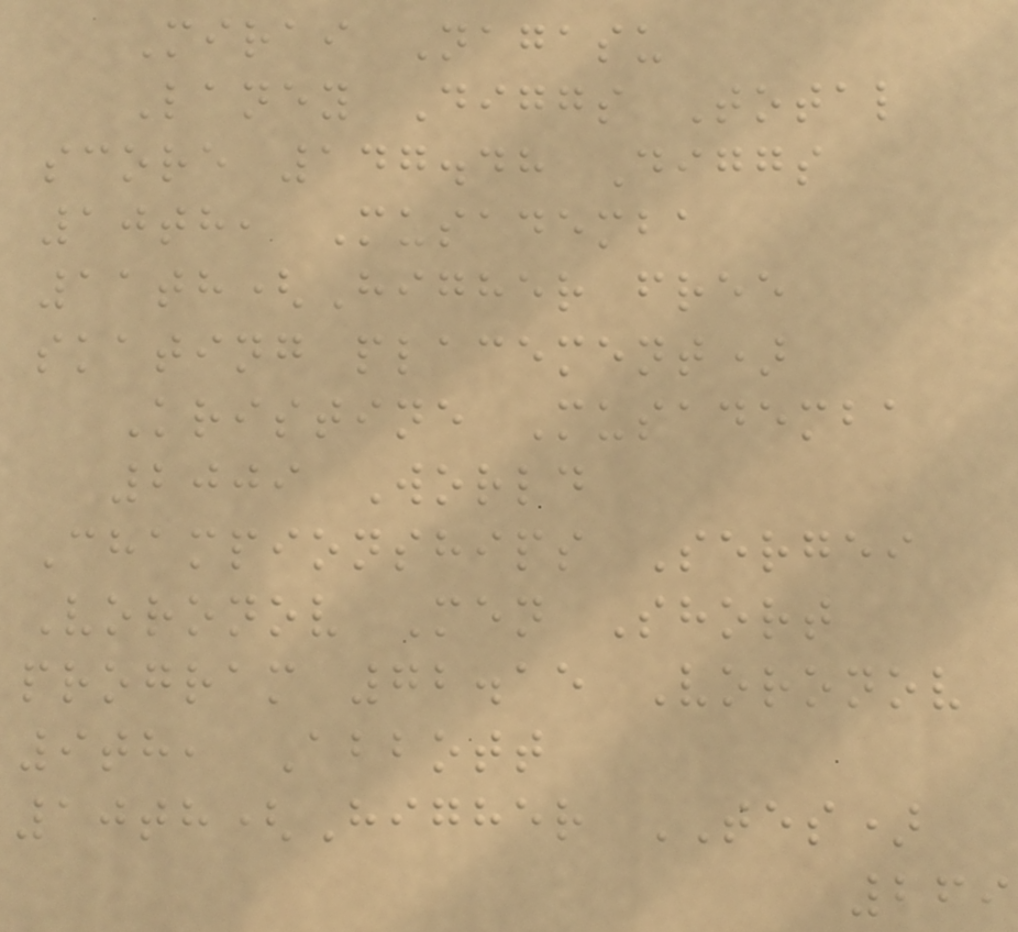Mirai Nagasu
Laney Diggs Total
score 147.48 Diggs
10th, Musademba
11th(Higher free
skating placement)
Kristine Musademba
2009 World
Championships Sergei
Voronov Men Short
program 72.15 Voronov
9th, Abbott
10th(Higher TES)
269
